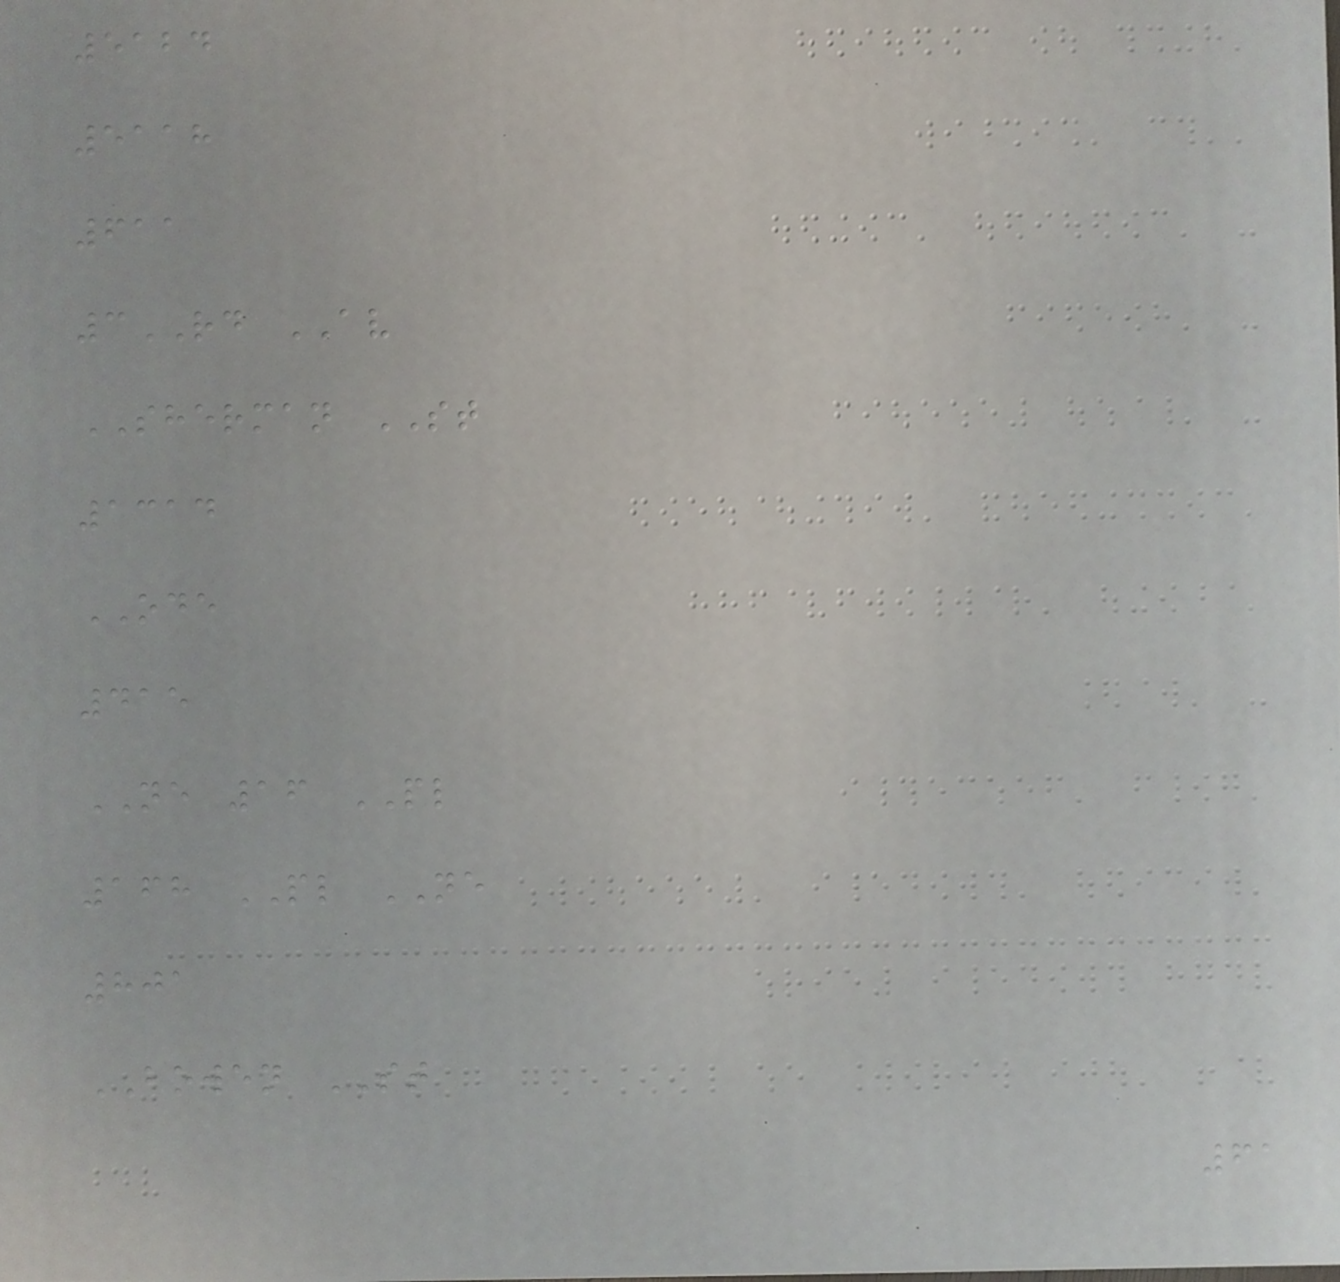5124
5118
611
3RD AV
SHERMAN ST
1314
ODE
415
NE 16 PL
168 PL NE
801
BOWEN ST
61
